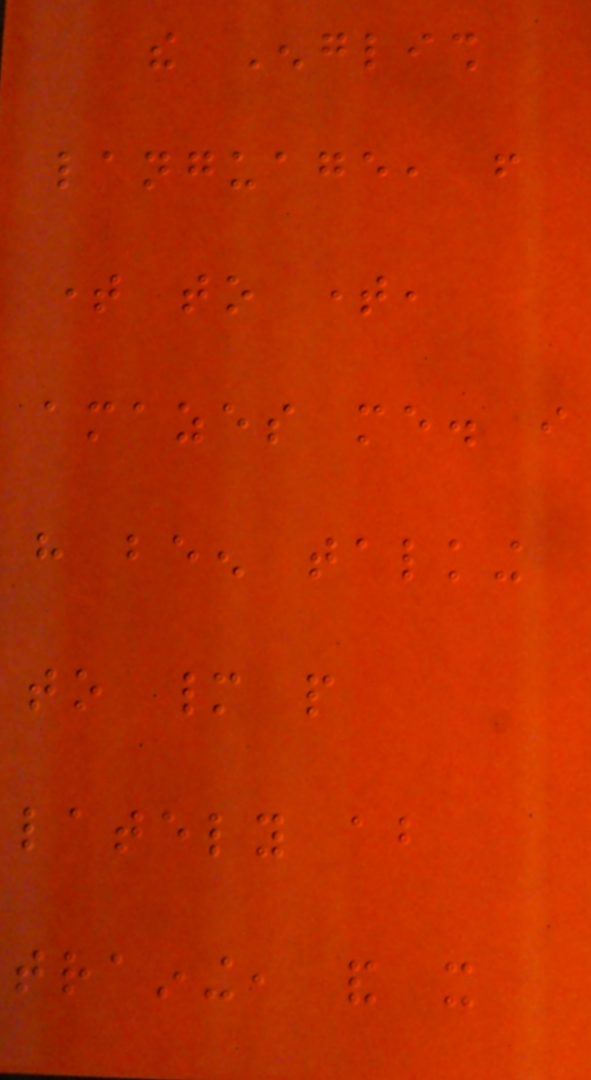the English
language, from
time to time,
amazes me. i
have been talking
to many people
lately about
training, and it
